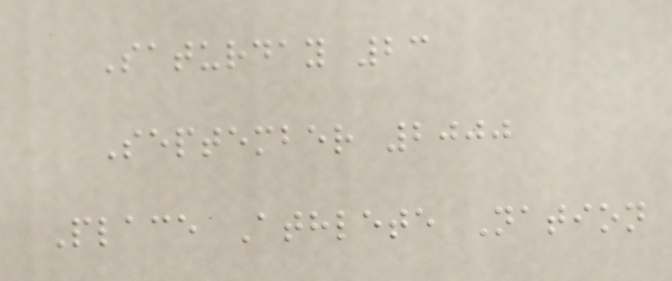Saturday 23
September 2000
Place Athlete Nation
